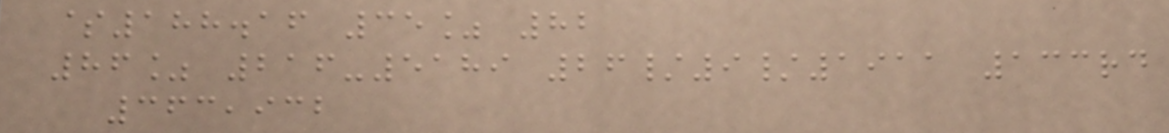$188.16 35% 82
86% 216-5189 26/9/1911 133rd
363,932
